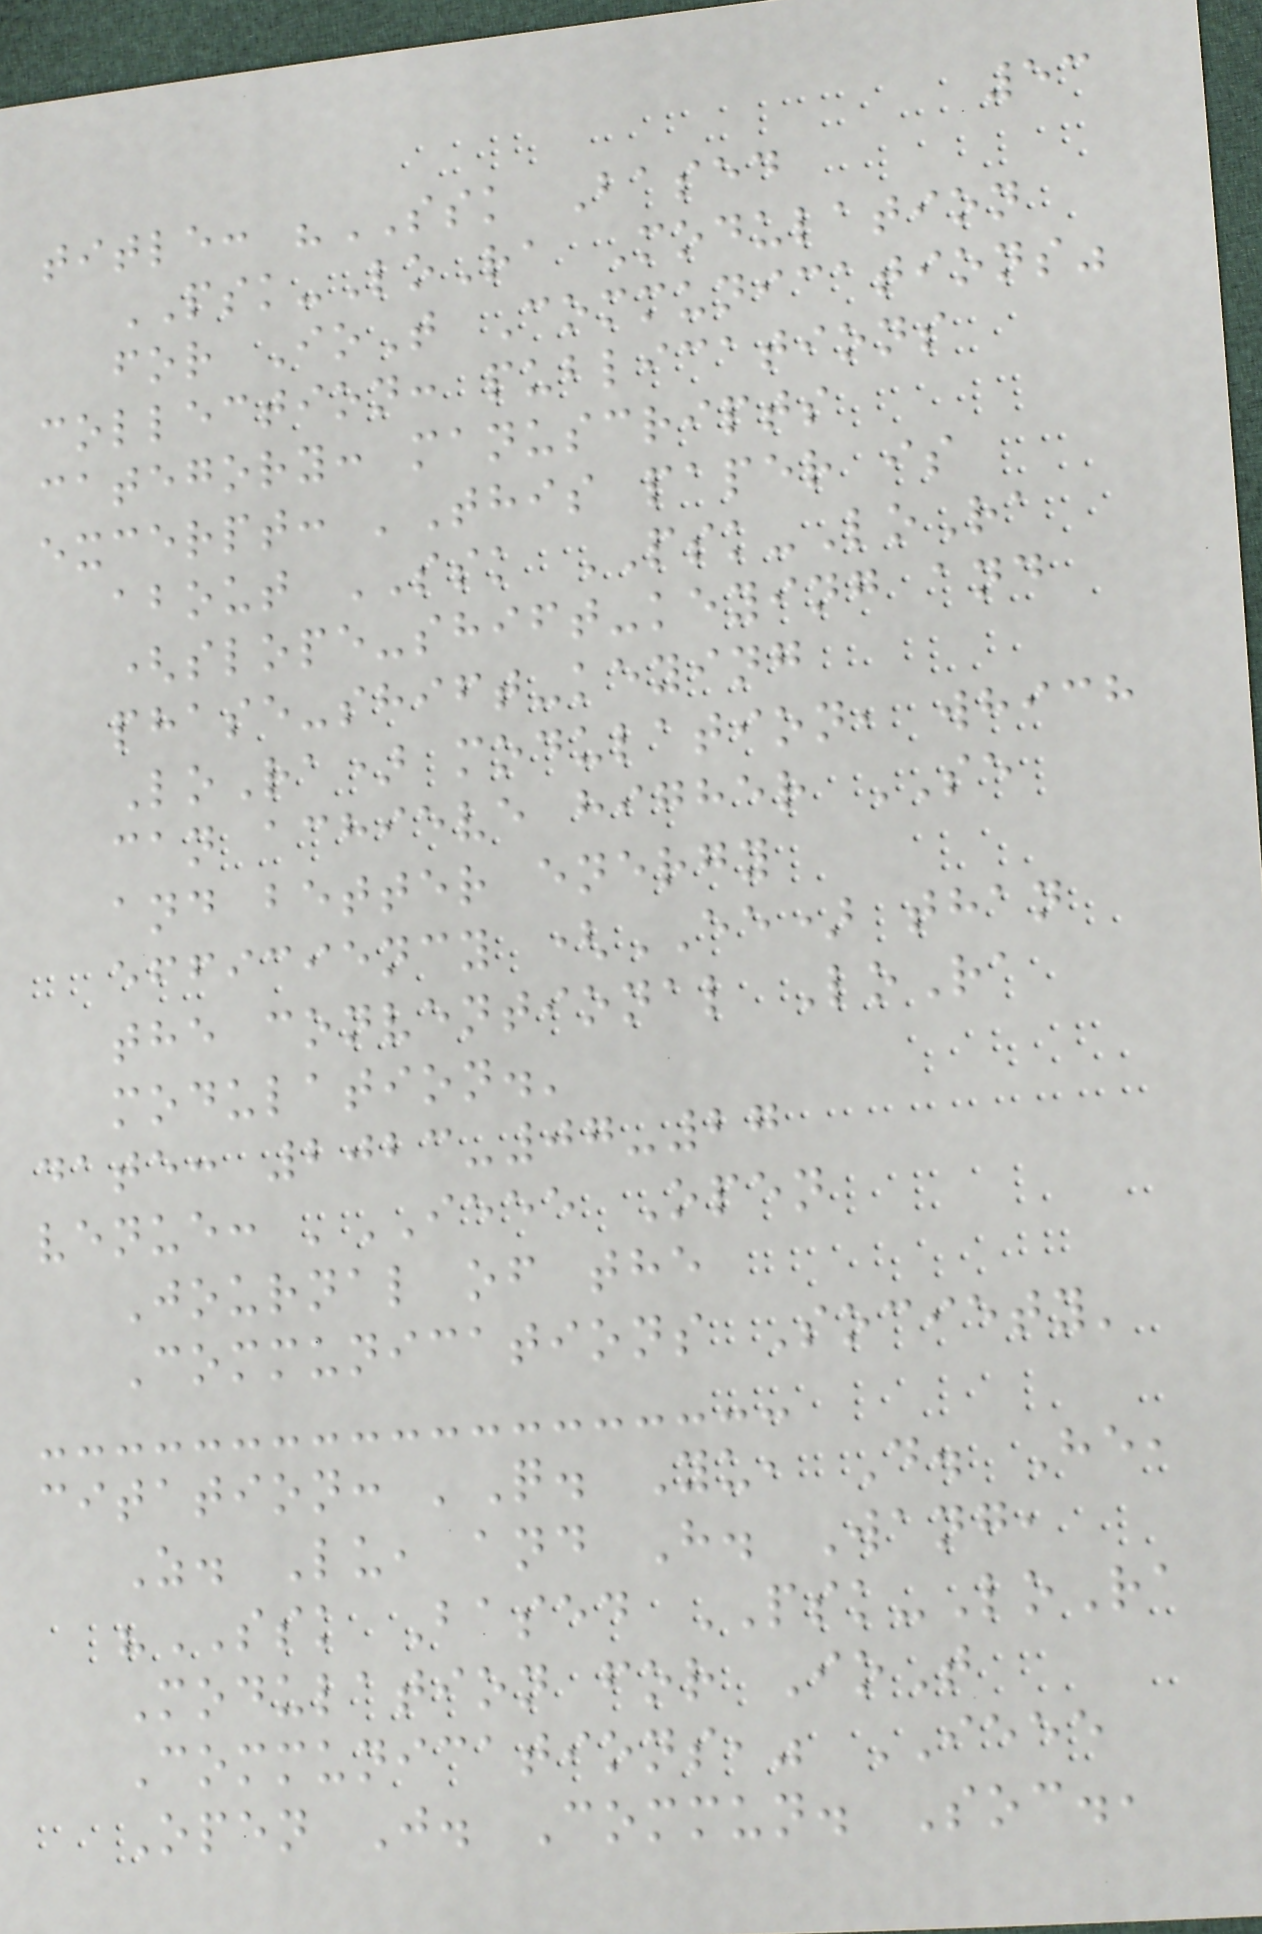53
title: "SSK Based
PSK-LoRa Modulation
for IoT Communications"
collection: publications
category: manuscripts
excerpt: 'This paper is
about SSK PSK-LoRa
(slope-shift-keying and
phase-shift-keying
LoRa) modulation, which
can achieve higher SE
and better energy
efficiency (EE) than
the conventional LoRa
modulation.'
date: 2023-07-27
venue: 'IEEE Open
Journal of the
Communications Society'
citation: 'Q. Yu, D. He,
Z. Lu, and H. Wang,
"SSK Based PSK-LoRa
Modulation for IoT
Communications," IEEE
Open J. Commun. Soc.,
